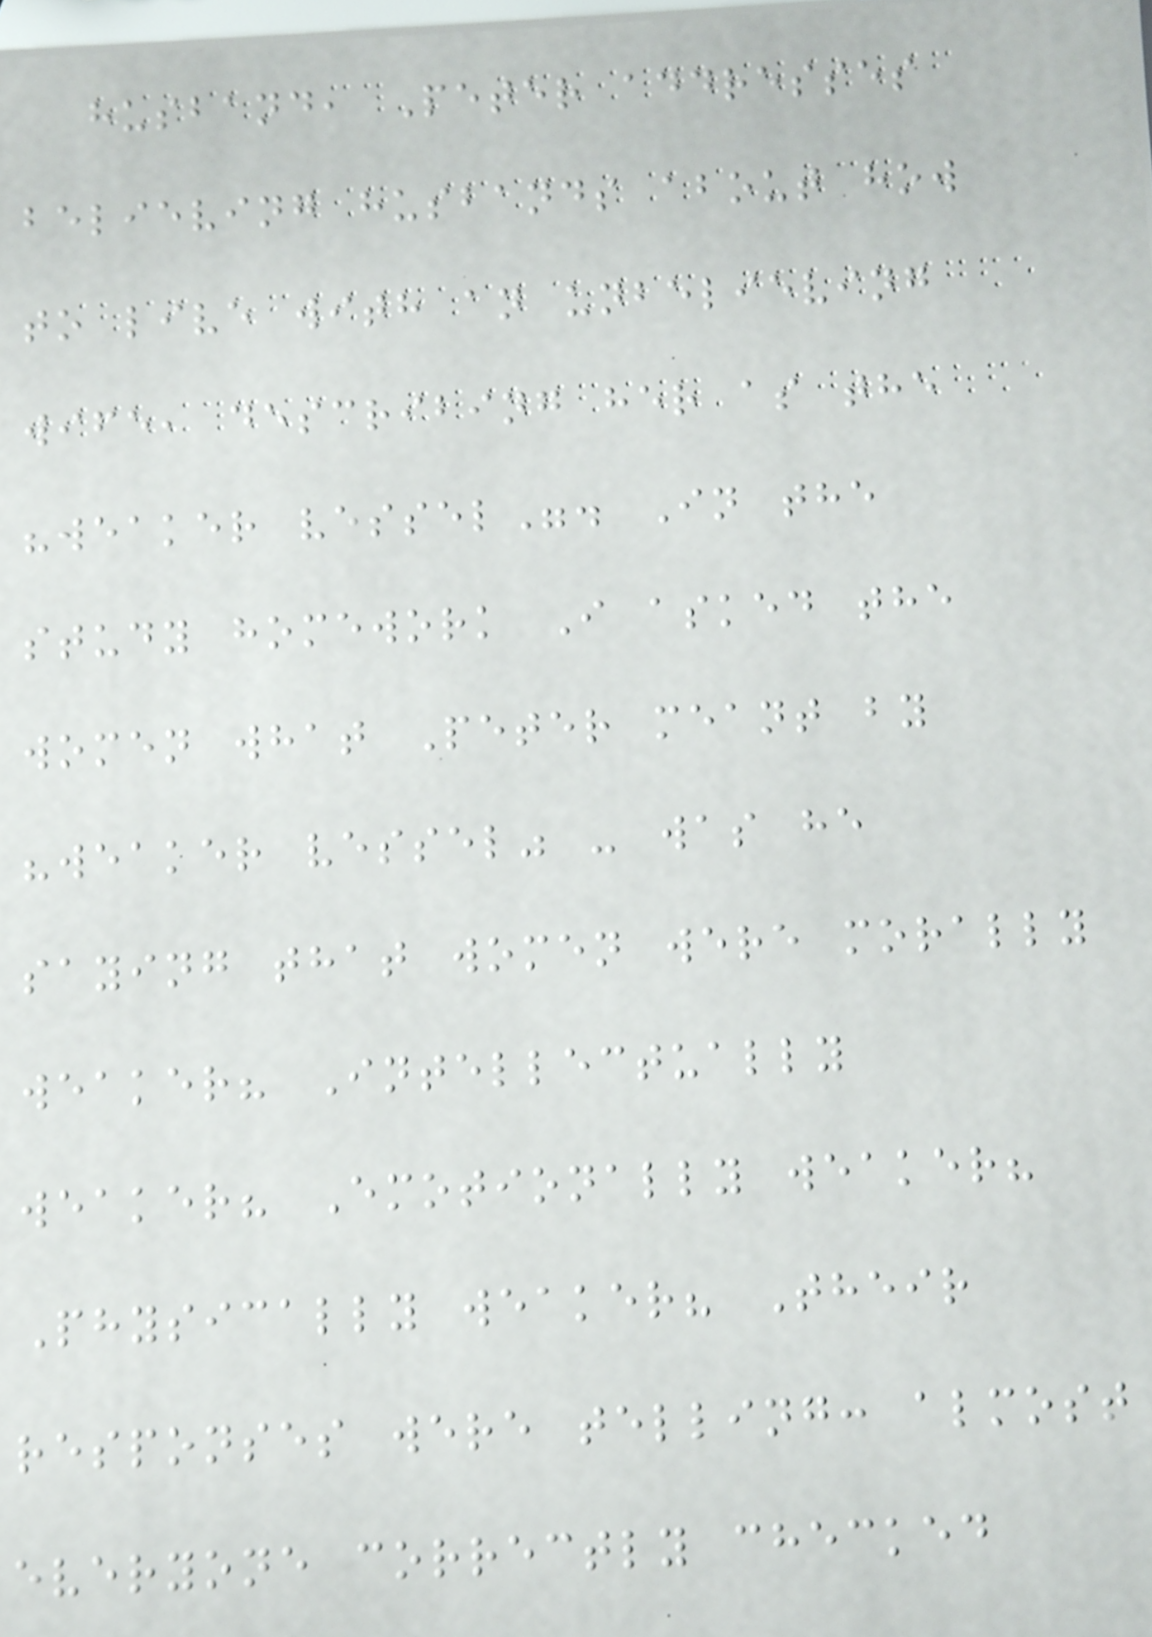husband, Peter addresses
believing husbands about how
to live with an unbelieving
wife, describing her as the
"weaker vessel". In the
study homework I asked the
women what Peter meant by
"weaker vessel" - was he
saying that women were morally
weaker? Intellectually
weaker? Emotionally weaker?
Physically weaker? Their
responses were telling: almost
everyone correctly checked
